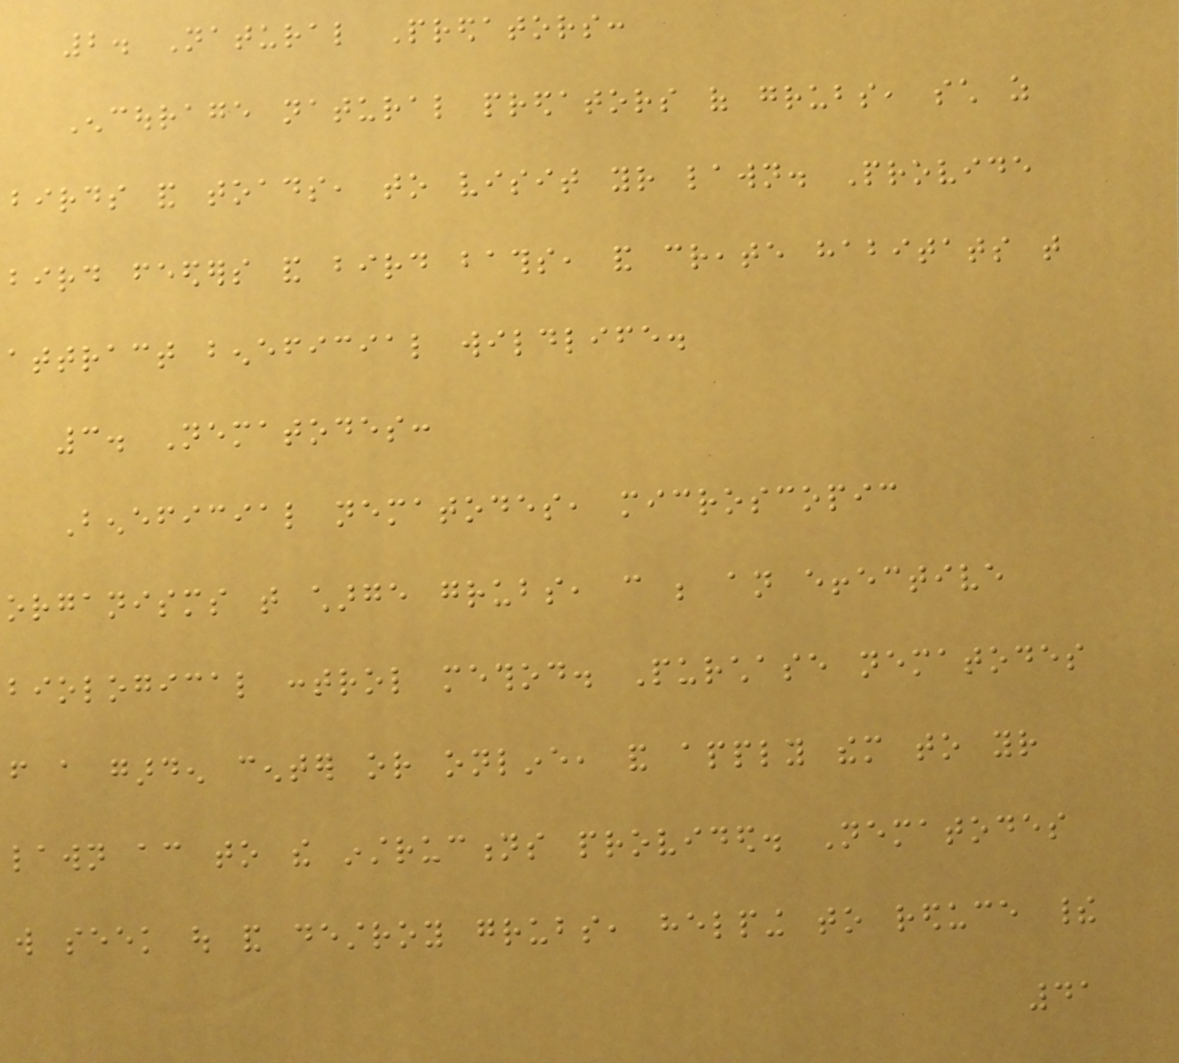2. Natural Predators:
Encourage natural predators of grubs, such as
birds and toads, to visit your lawn. Provide
bird feeders and bird baths, and create habitats that
attract beneficial wildlife.
3. Nematodes:
Beneficial nematodes, microscopic
organisms that charge grubs, can be an effective
biological control method. Purchase nematodes
from a garden center or online, and apply them to your
lawn according to the instructions provided. Nematodes
will seek out and destroy grubs, helping to reduce their
41
